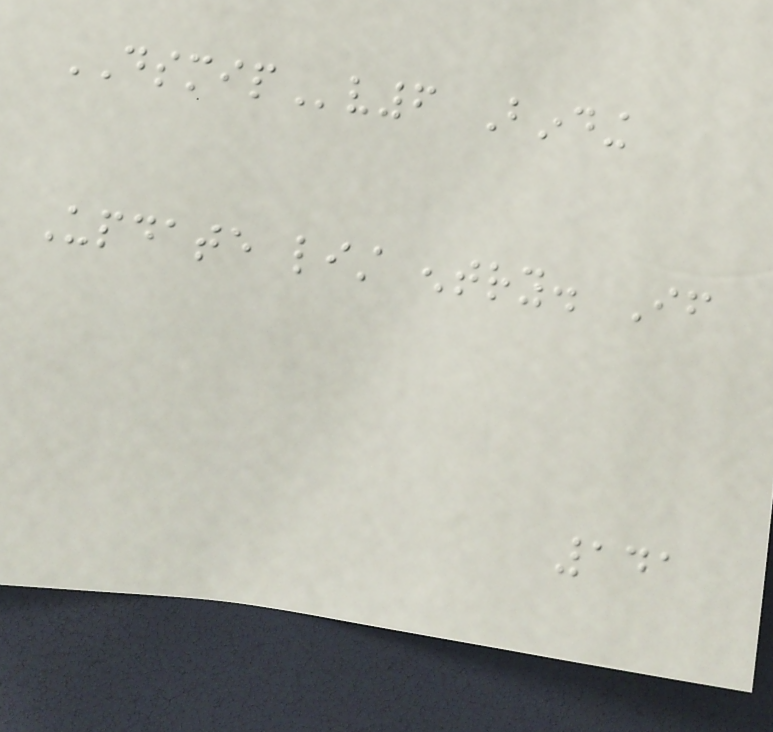DSMIPv6 Binding
Update list entry. If
141
